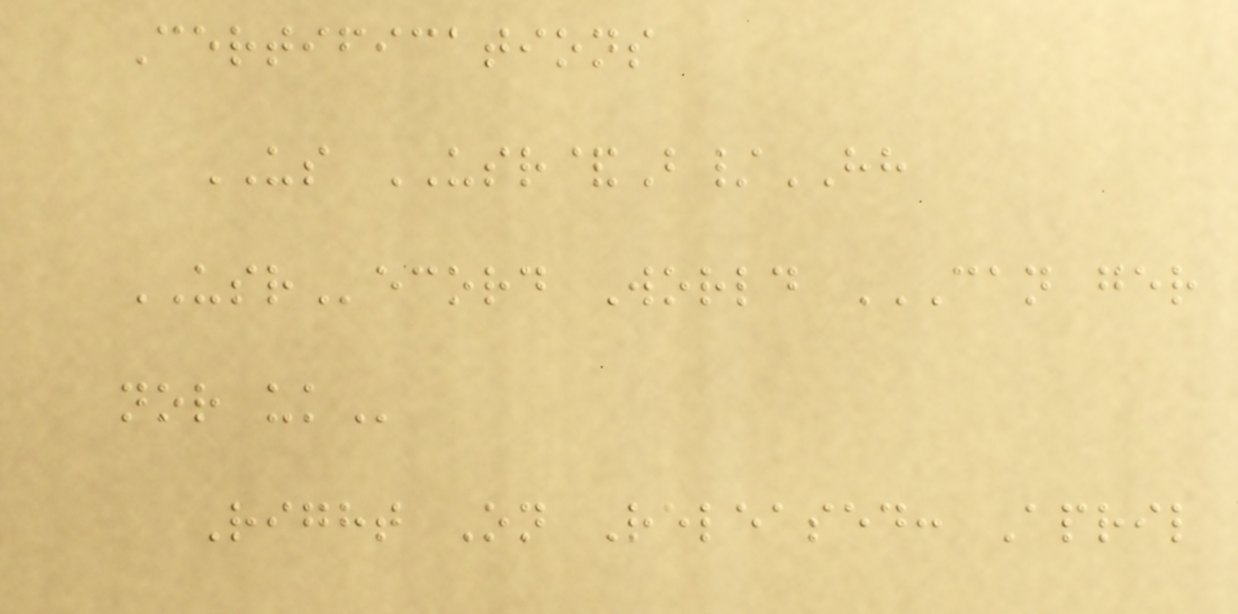Certifications
US USR&B/HH
USRecord World CAN GER
NOR UK
Right On Released: April
